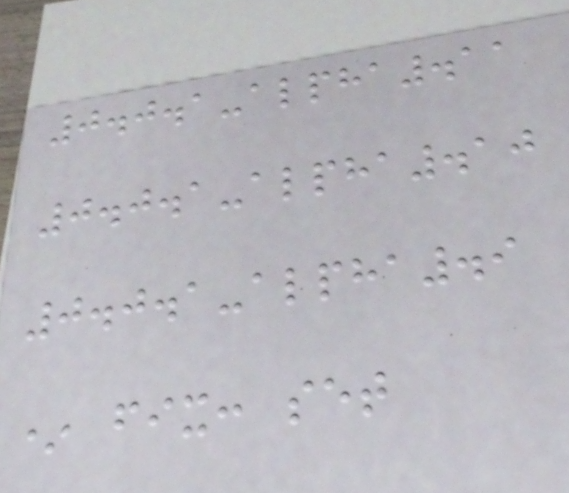0.0.1-alpha.11
0.0.1-alpha.10
0.0.1-alpha.9
* fix: set
